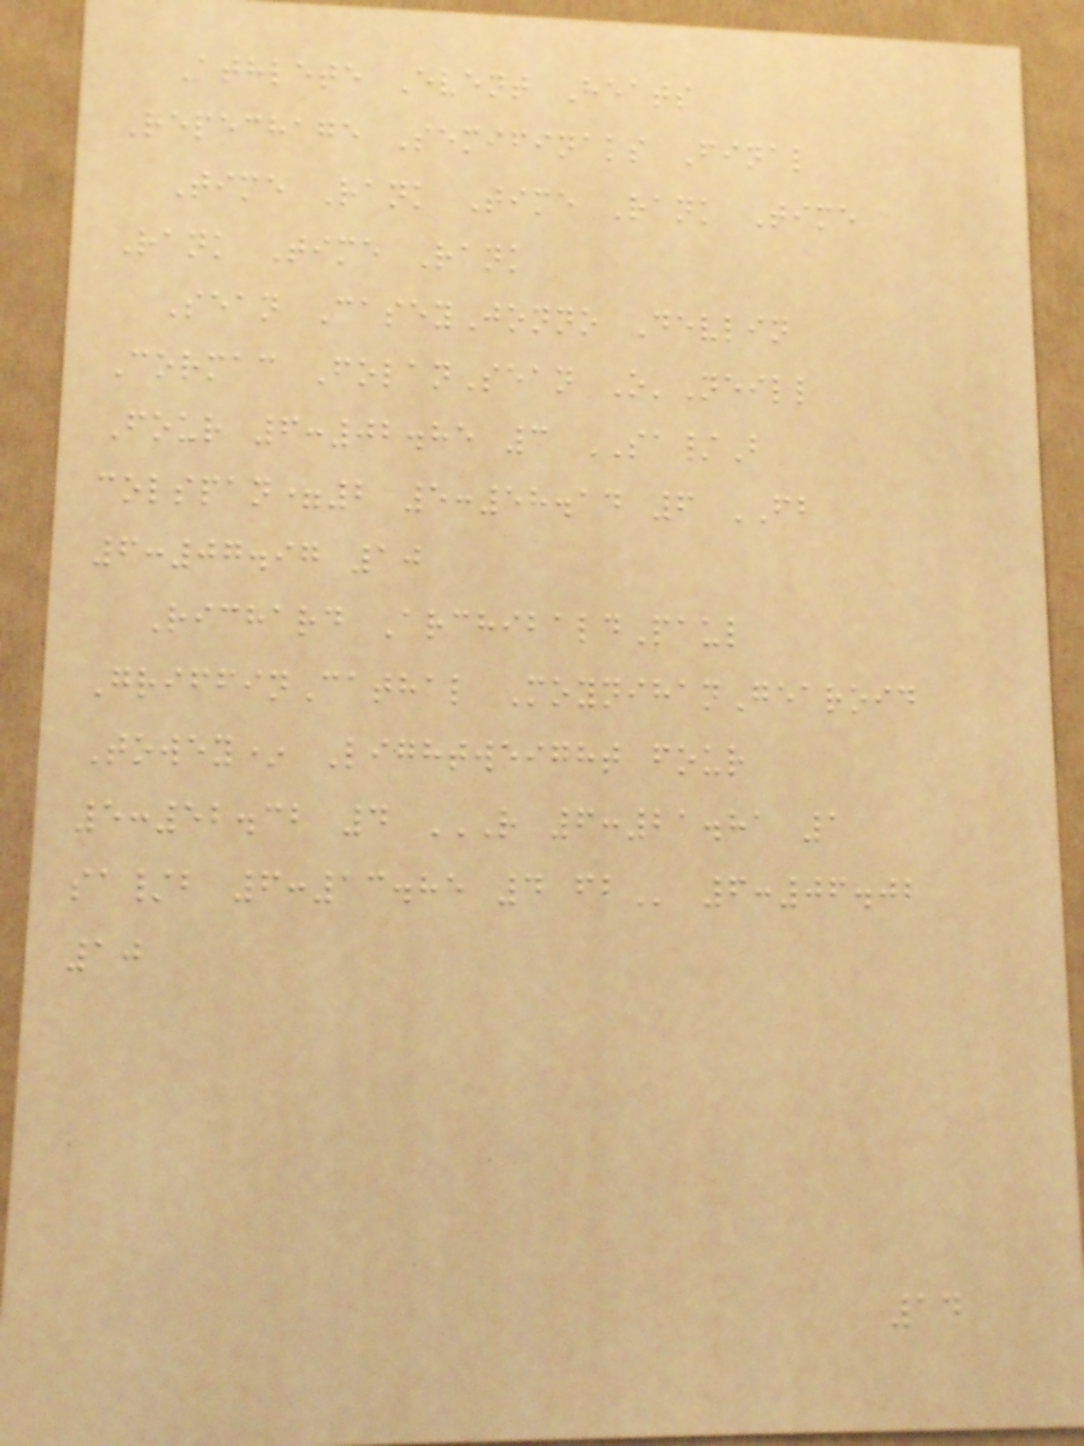Athlete Event Heats
Repechage Semifinals Final
Time Rank Time Rank Time
Rank Time Rank
Sean CaseyJonno Devlin
Cormac FolanSean O'Neill
Four 6:02.85 3 SA/B
colspan=2 5:58.14 6 FB
6:07.97 10
Richard ArchibaldPaul
GriffinCathal MoynihanGearoid
Towey* Lightweight four
5:52.32 4 R 6:21.81 1
SA/B 6:13.85 4 FB 6:06.02
10
14
